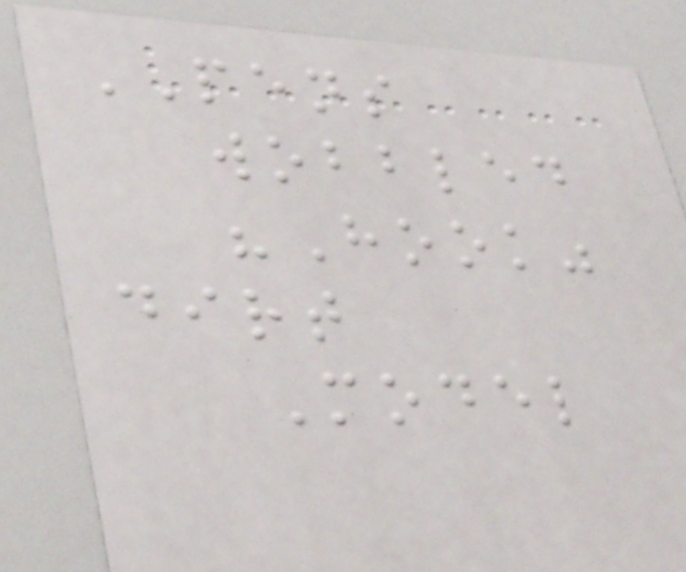PENS
wobbled
"Hook"
dirt
Model
